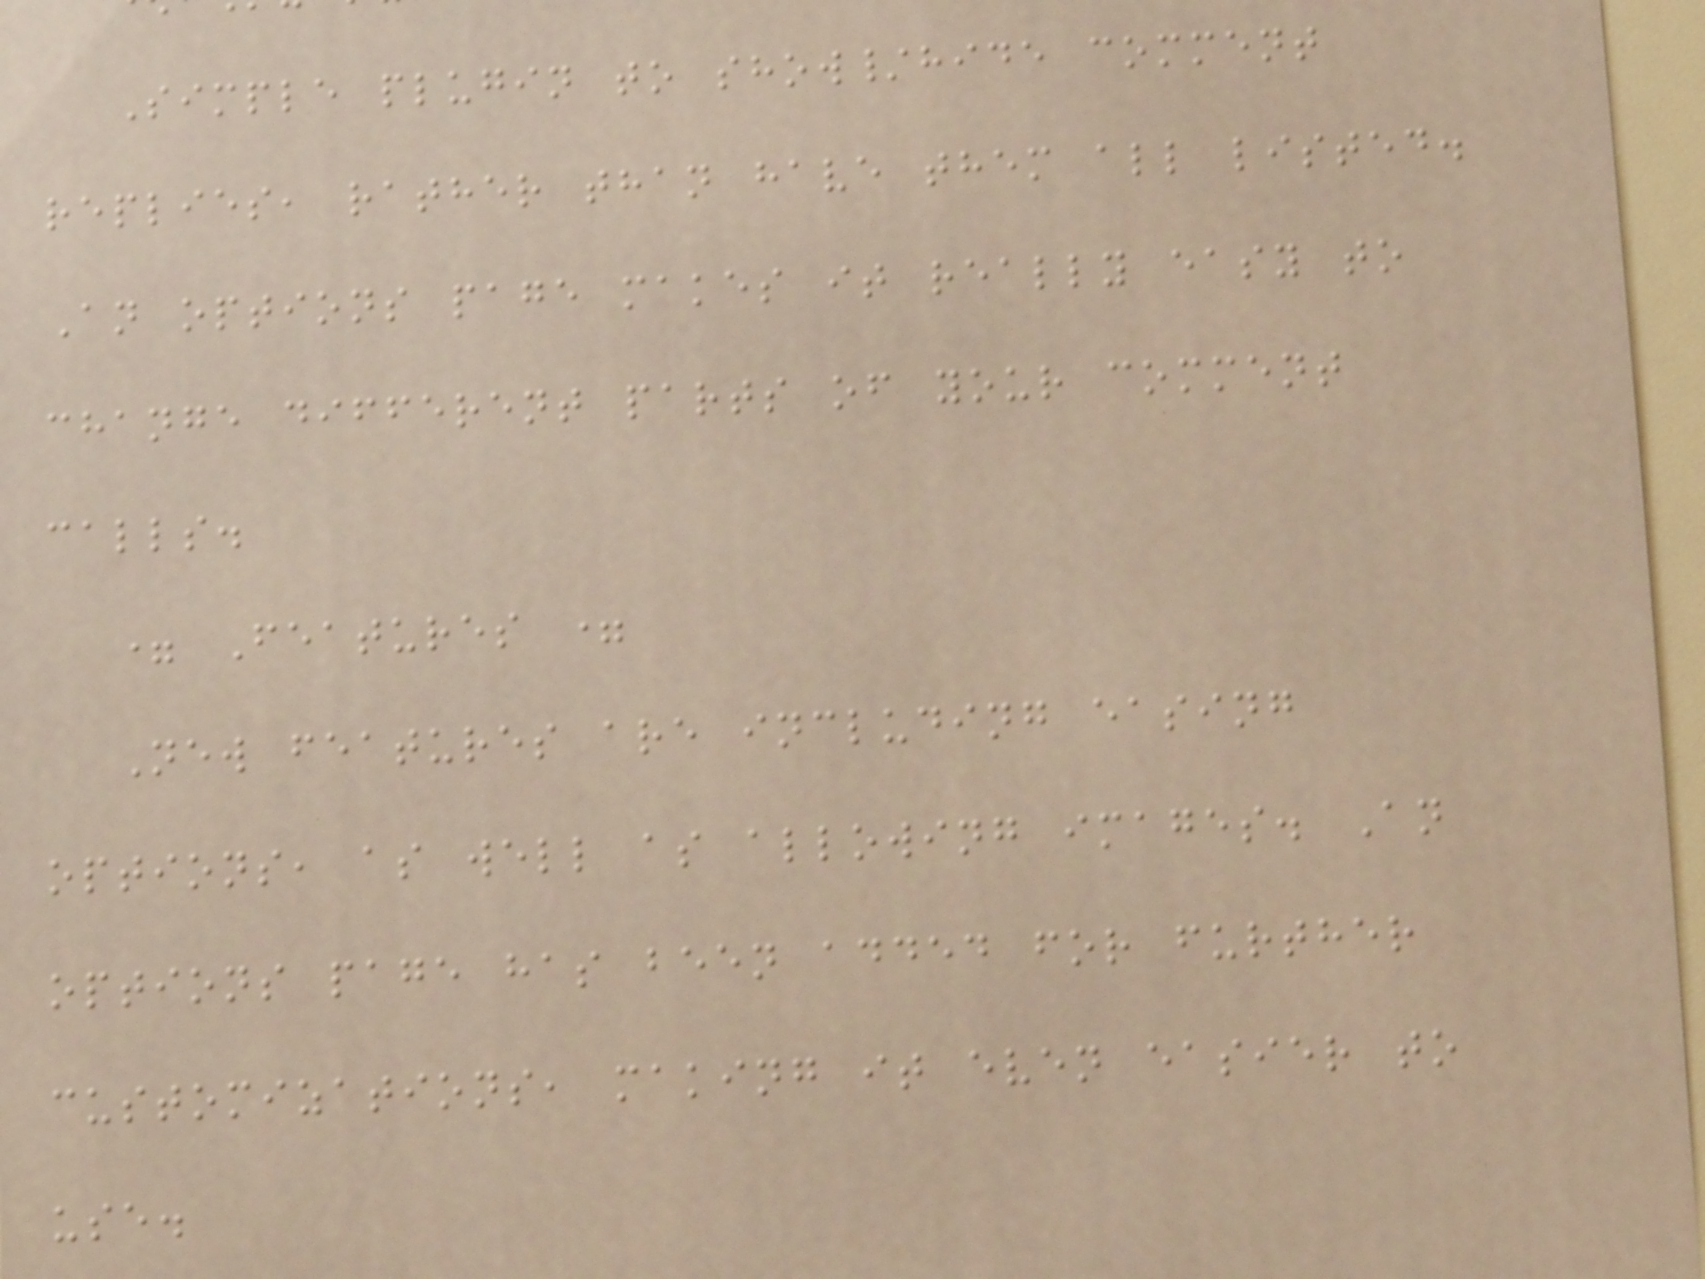Simple plugin to show/hide comment
replies, rather than have them all listed.
An options page makes it really easy to
change different parts of your comment
calls.
= Features =
New features are including easing
options, as well as allowing images. An
options page has been added for further
customizations, making it even easier to
use.
